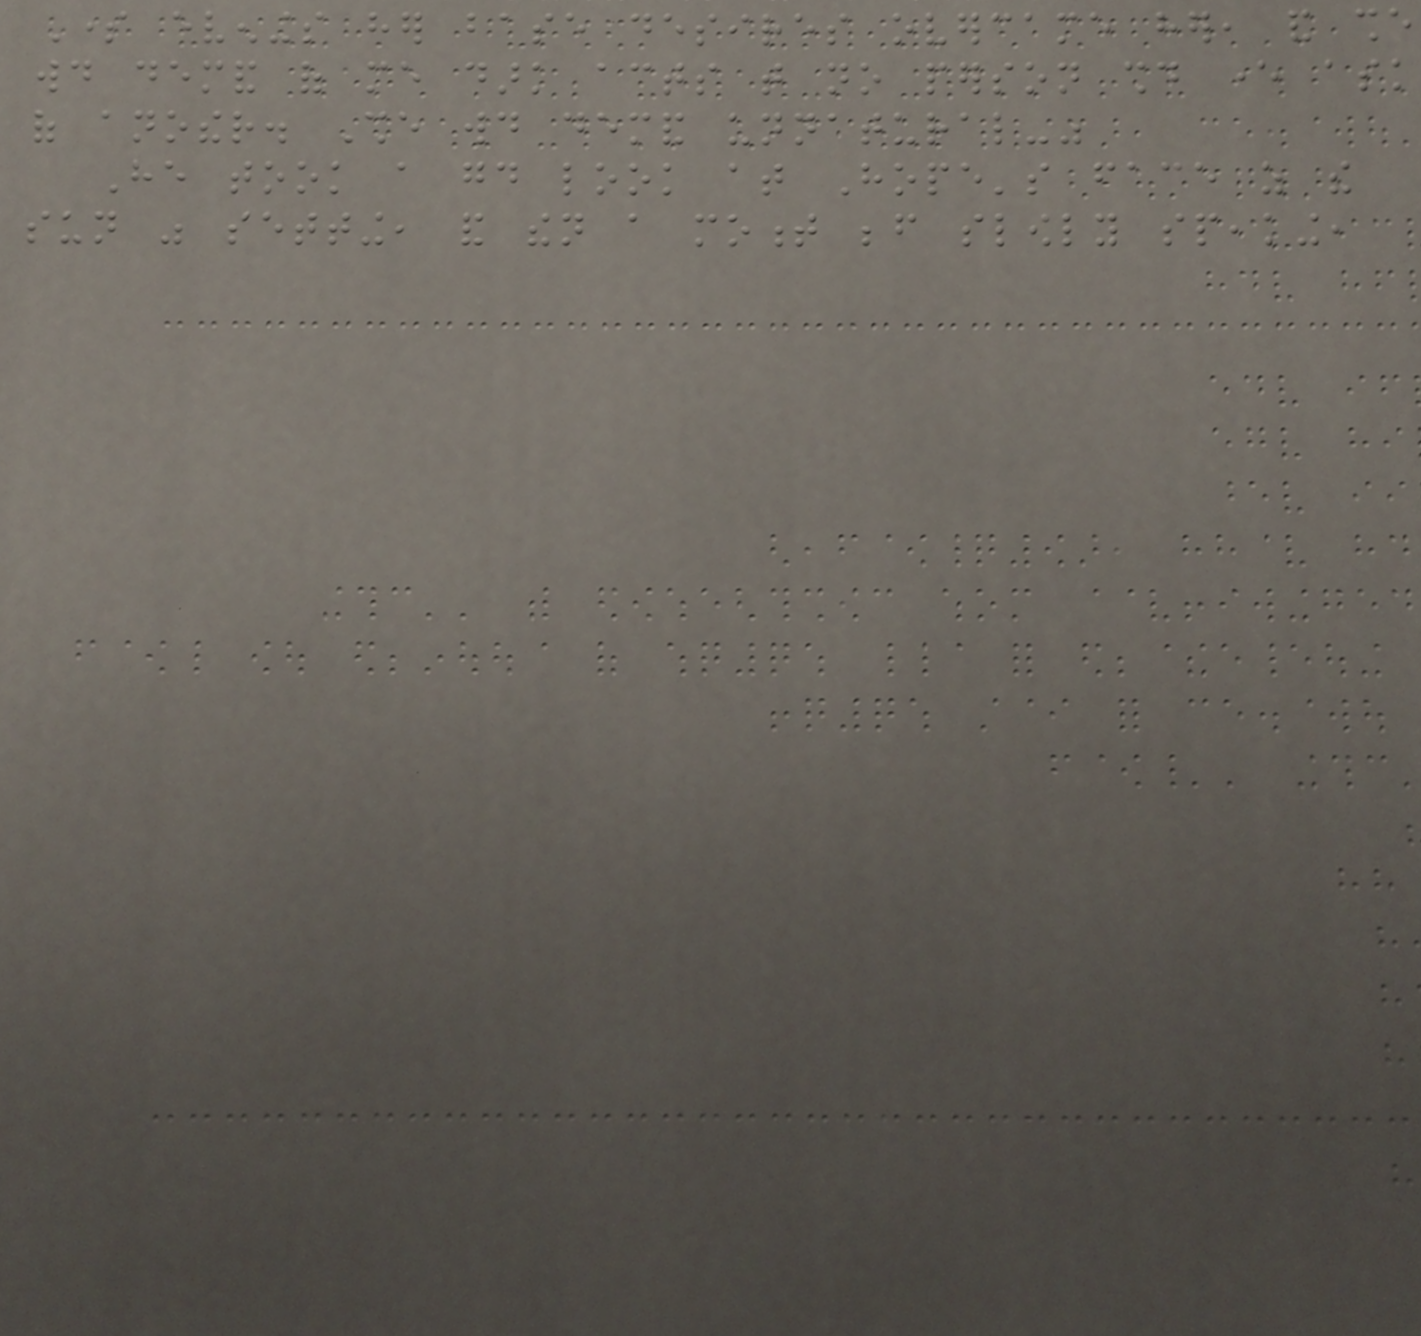Some evenings her base desires overcame her, and she
would demand of me dark acts that no person should ever ask
of another. She would demand unnatural-"
He took a good look at Hope's face as the
sun was setting, and then a moment before slowly speaking,
